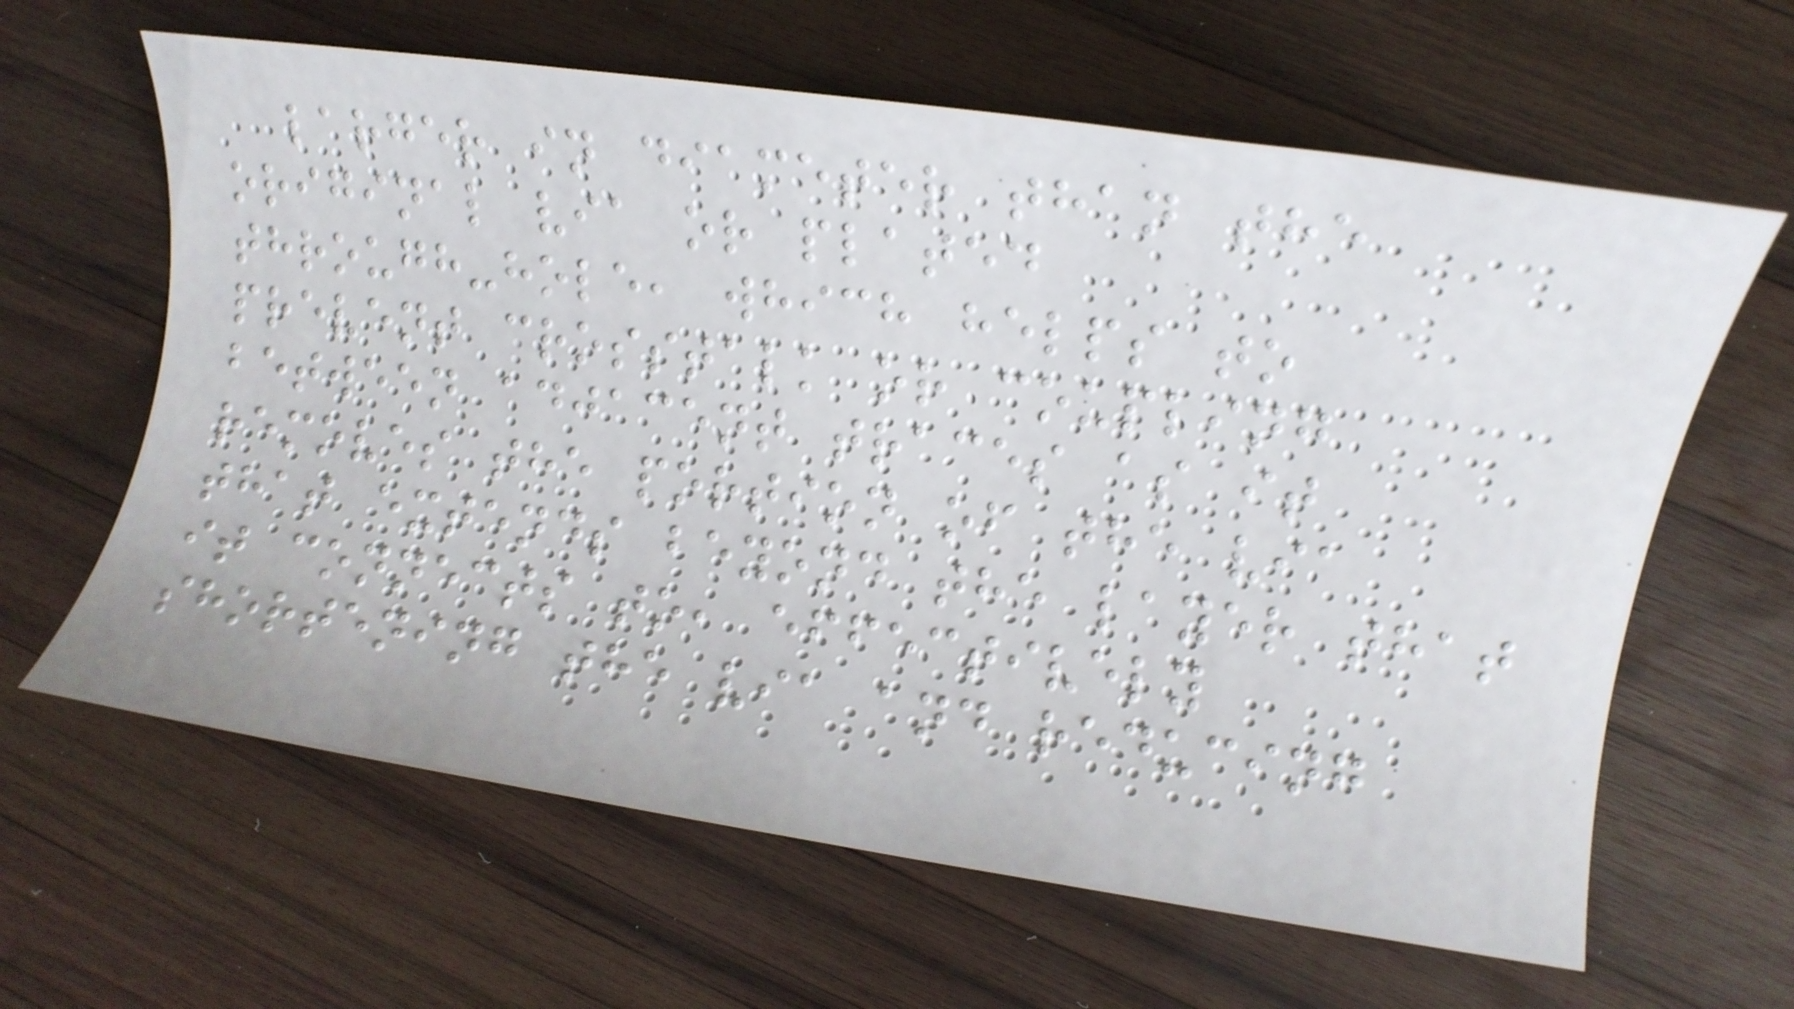larger in diameter than the
original via or plated
through-hole, which helps to
prevent crosstalk or coupling
between adjacent traces as it
removes the portion of the via
that extends beyond the layer that
it connects to, effectively
shortening the via and reducing
